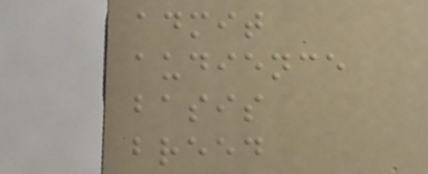admit
audience
basis
breed
